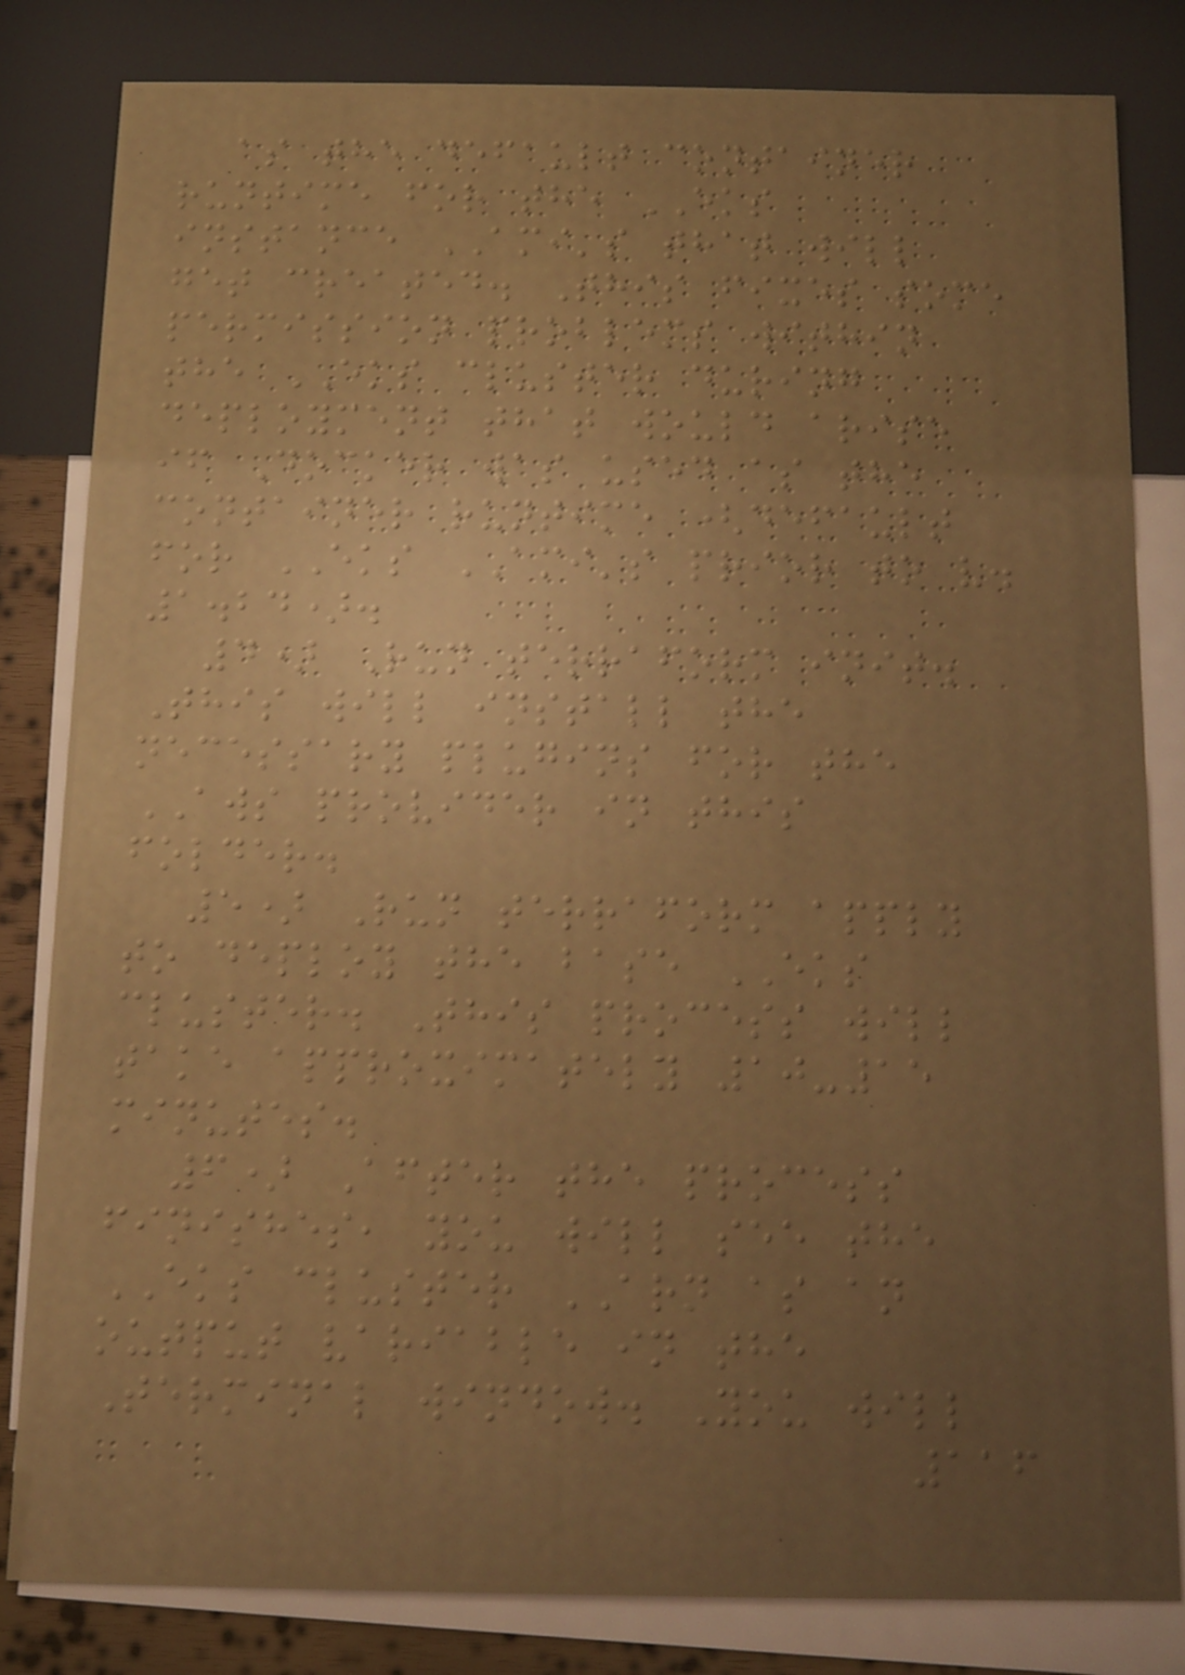as the default container
runtime for the EKS
instance AMI's that will
get created. This fixes some
permission problems within
the EKS cluster during
deployment that would arise
if Docker was used as the
container runtime (default
for EKS AMI's prior to v.
1.24).
4) Run terraform init.
This will install the
necessary plugins for the
AWS provider in this
folder.
5) Run terraform apply
to deploy the base EKS
cluster. This process will
take approximately 10-15
minutes.
6) After the process
finishes, you will see the
EKS cluster ARN as an
output variable in the
Terminal window. You will
116
